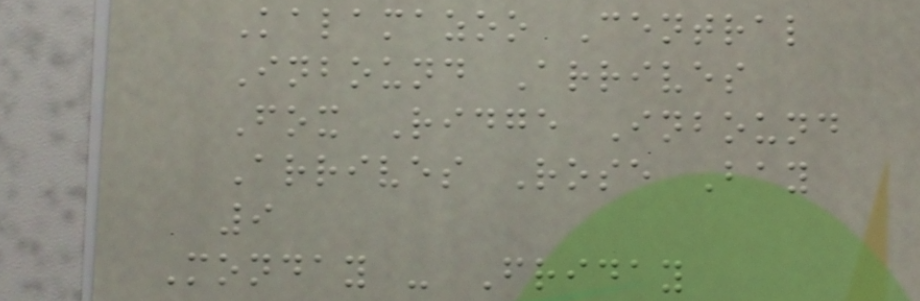Kalamazoo Central
Inbound Arrives
Fox Ridge Inbound
Arrives Rose Bay
9
Monday - Friday
